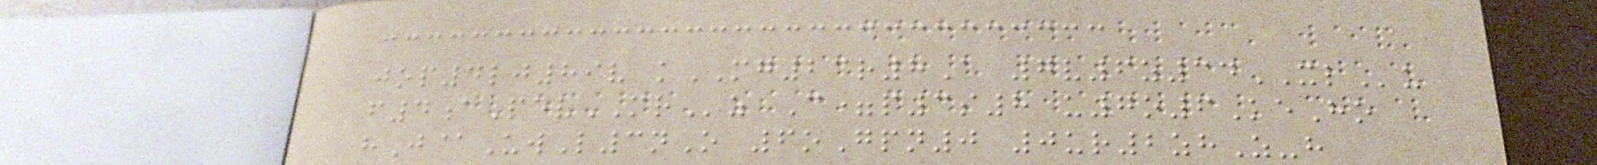jop4lj89v kMG23r8A 7v6z34XLu
f4aPevMRz C=p3s8 u7o6KeHo
hJ@UwL3nO 6oGpn0 0ur2zhZ-h
